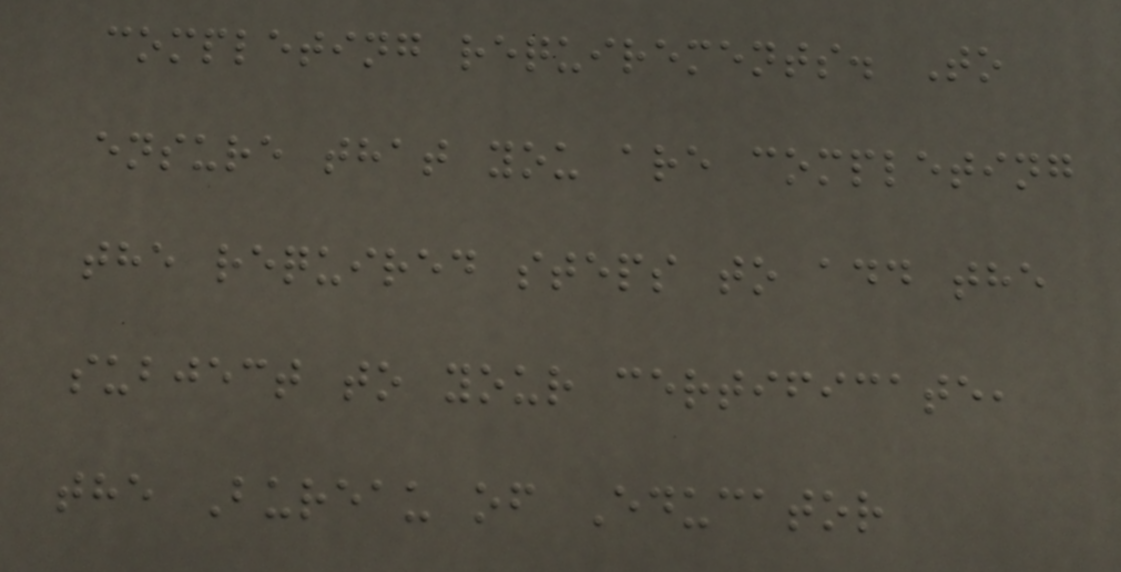completing requirements. To
ensure that you are completing
the required steps to add the
subject to your certificate,
the Bureau of Educator
